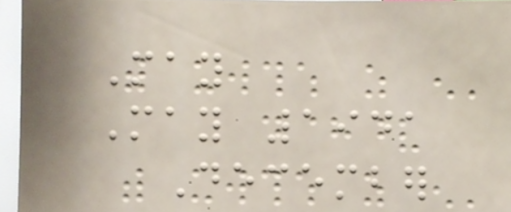May
May 1941
December
